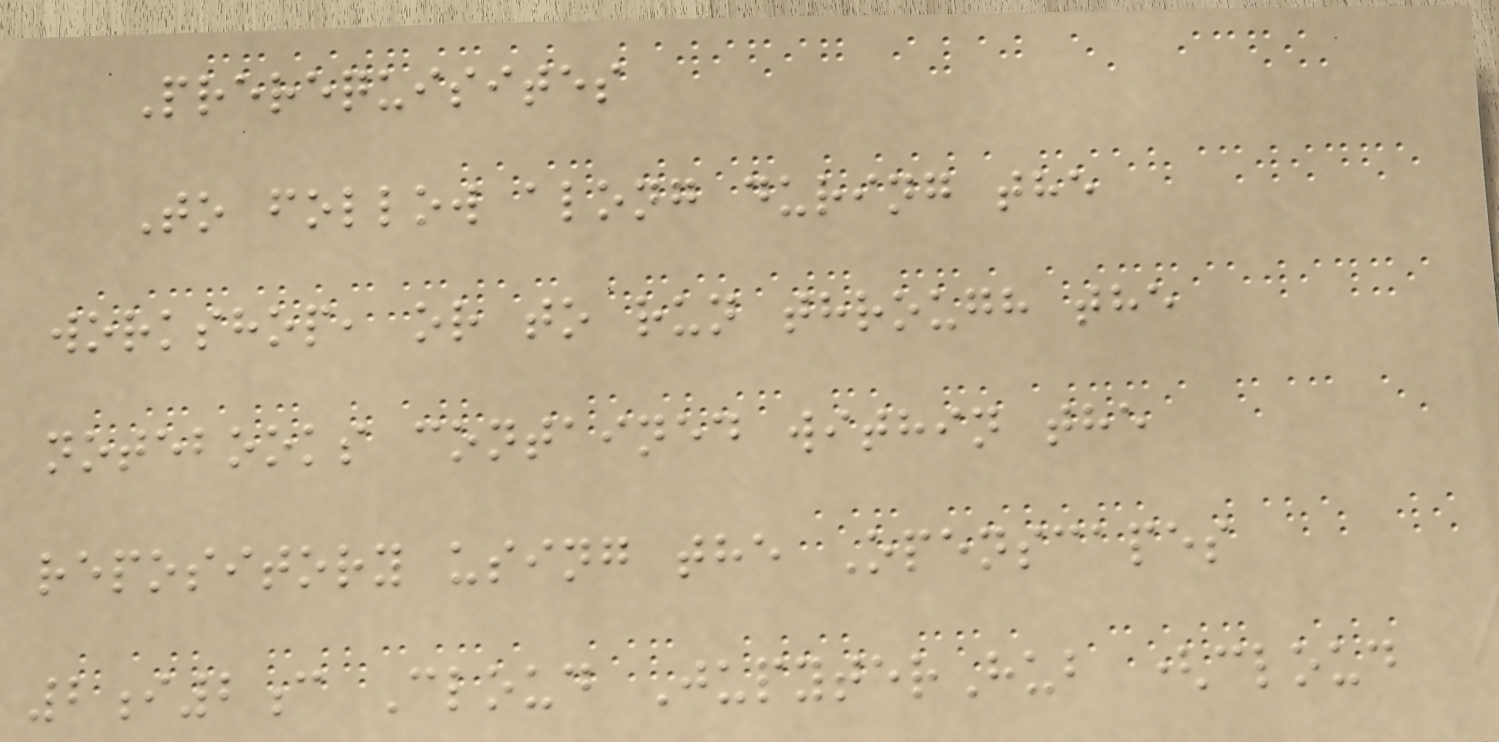Prerequisites
To follow along during the
workshop, or to run through the
notebooks contained within the
repository using the Openscapes
2i2c Cloud JupyterHub (cloud
